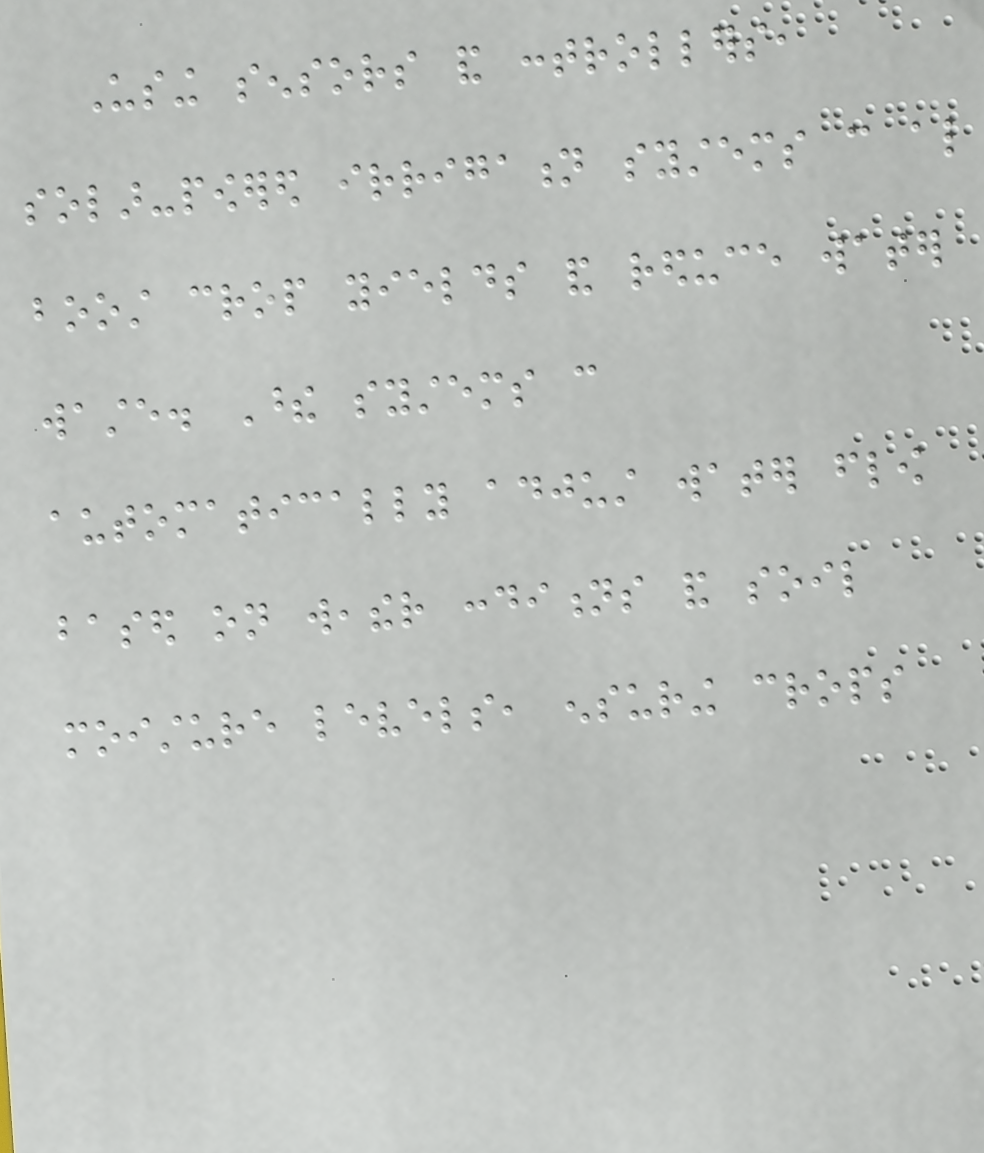Using sensors and controllers,
solar-powered irrigation systems can also
boost crop yields and reduce water
waste. These systems can
automatically adjust water flow
based on weather conditions and soil
moisture levels, ensuring crops
